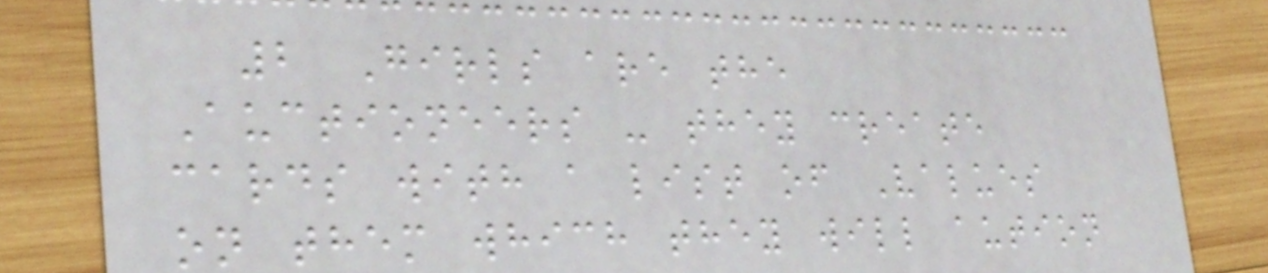2 Girls are the
Auctioneers - they create
cards with a list of Values
on them which they will aution
